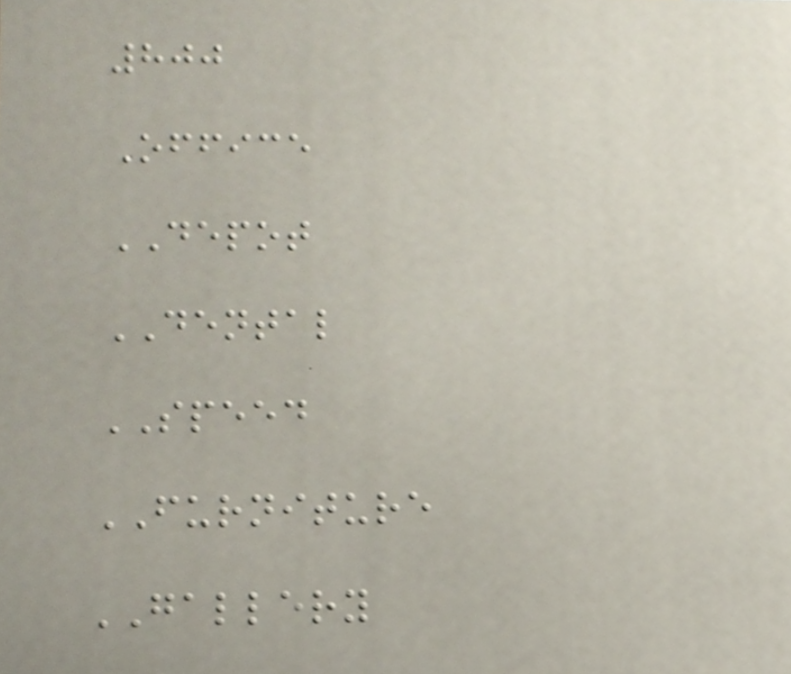800
Office
DEPOT
DENTAL
SPEED
FURNITURE
GALLERY
